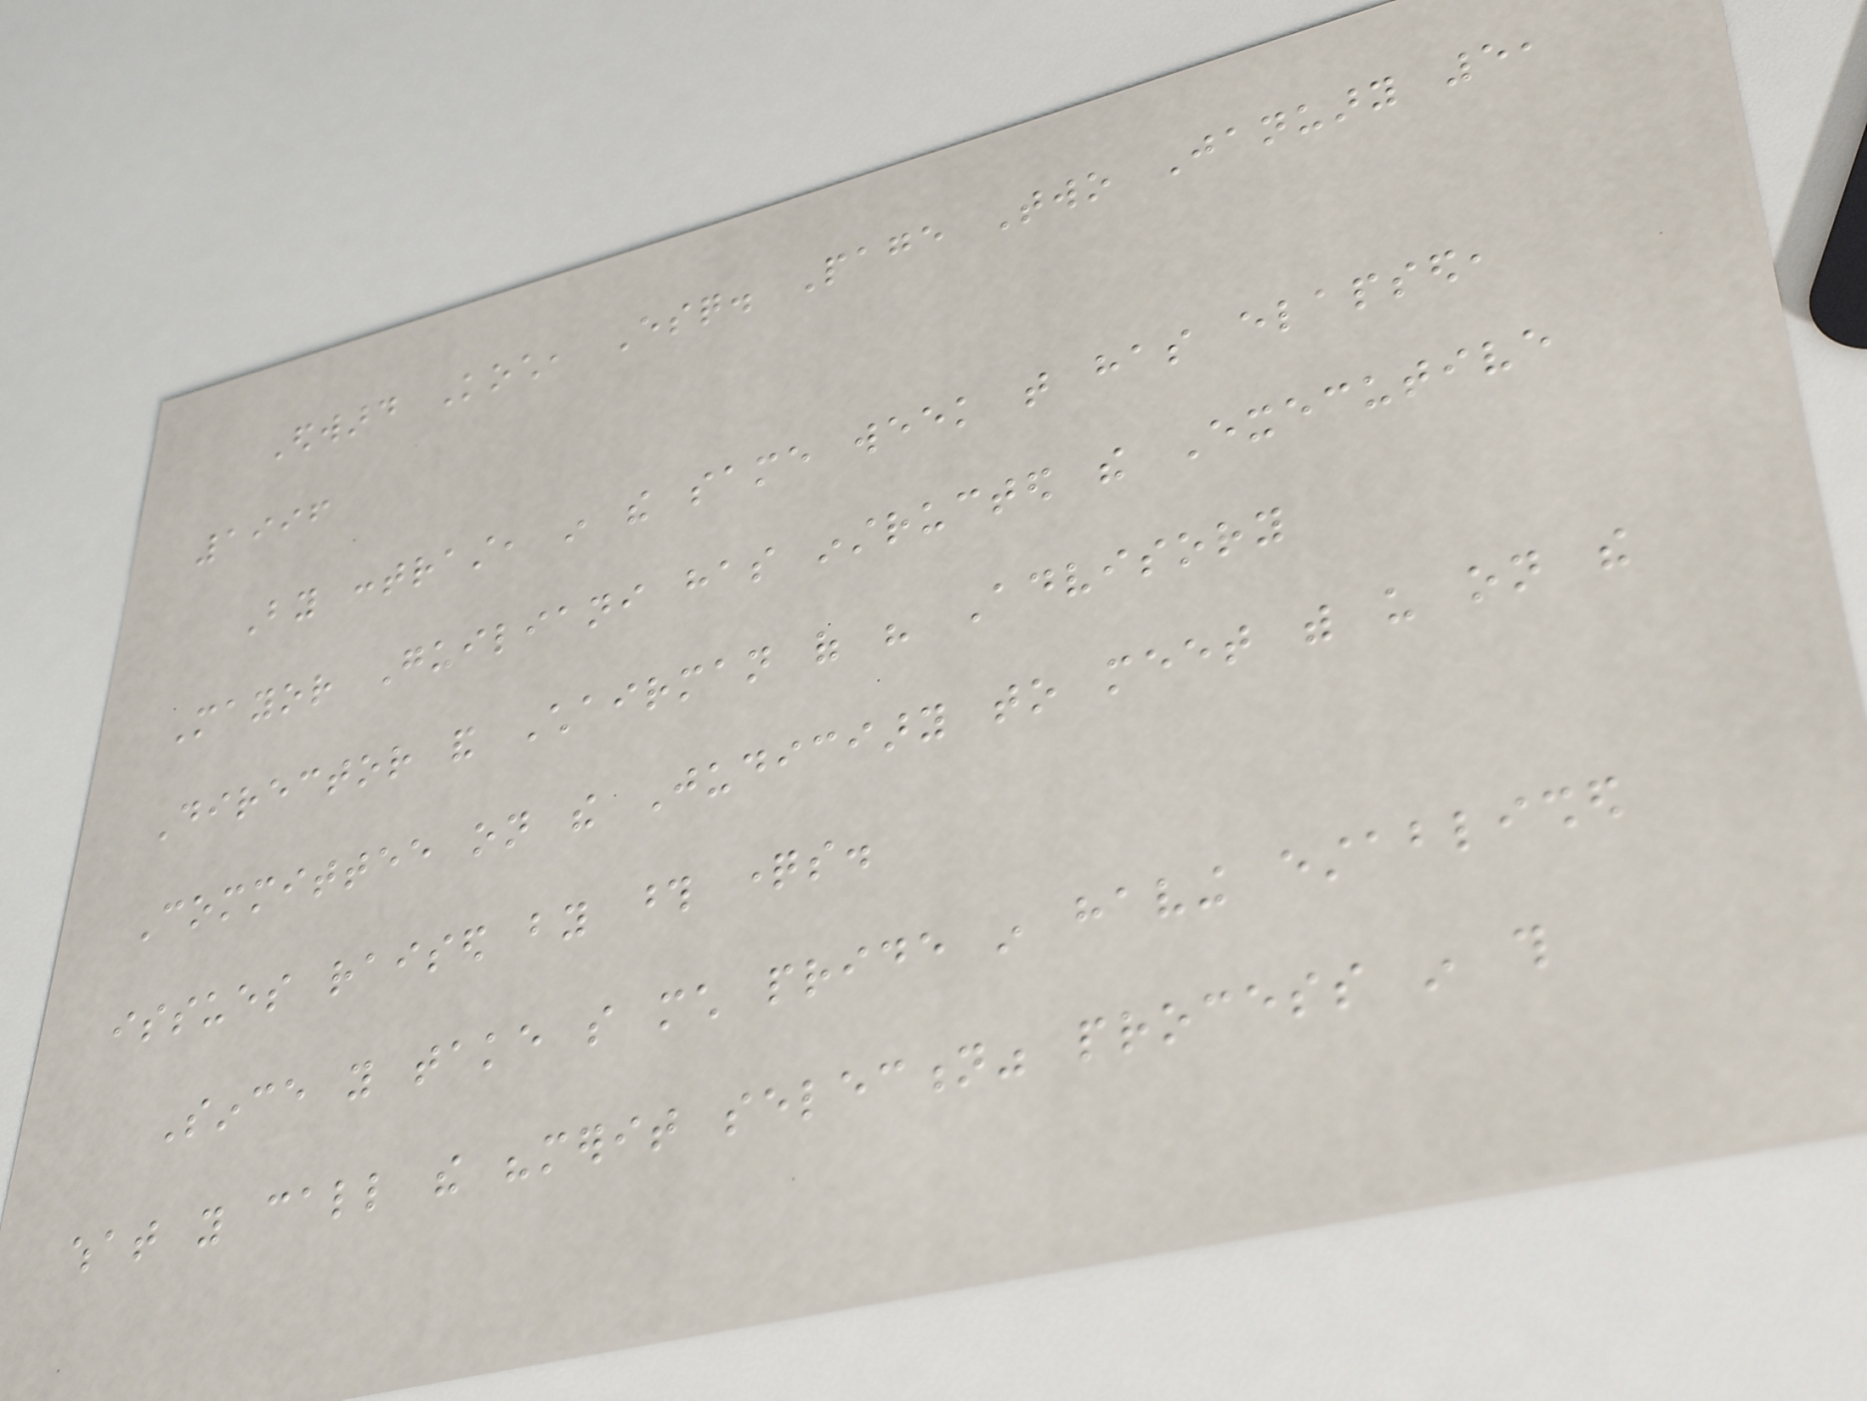Edward Koch, Esq. Page Two January 5,
1996
By contrast, in the same week that has elapsed,
Mayor Guiliani has instructed the Executive
Director and Chairman of his Advisory
Committee on the Judiciary to meet with us on the
issues raised by those questions.
Since you take so much pride in having established
what you call the "merit selection" process in this
